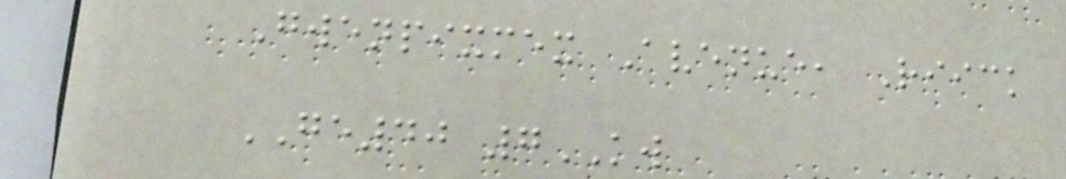Gwenpixmex Avenue, Riick
GE40 7KW
